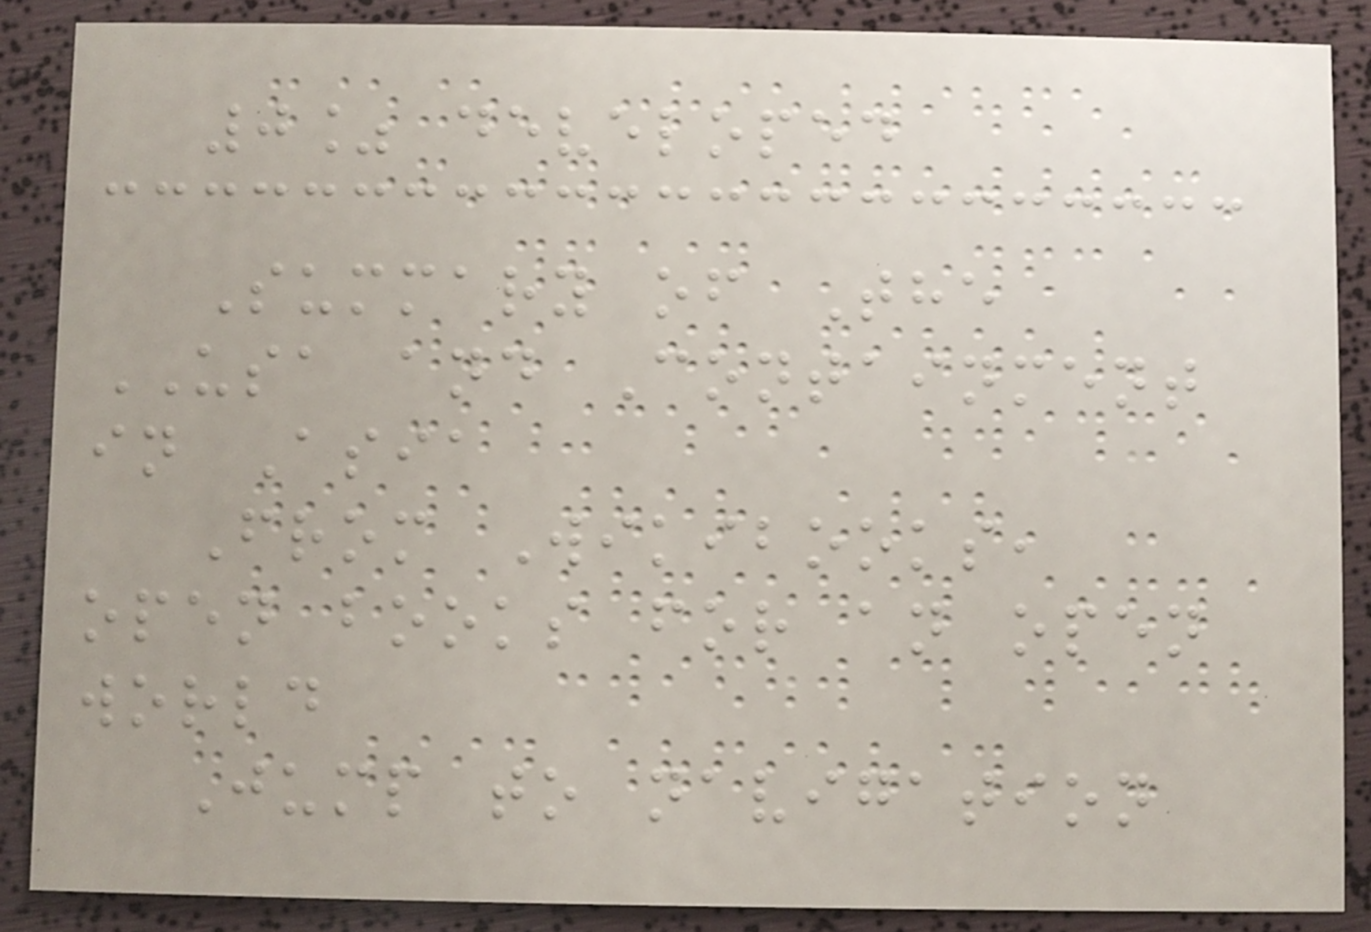0% developed
Summary of The
USA and Containment
in Asia
From Wikibooks,
open books for an open
world
Jump to navigation
